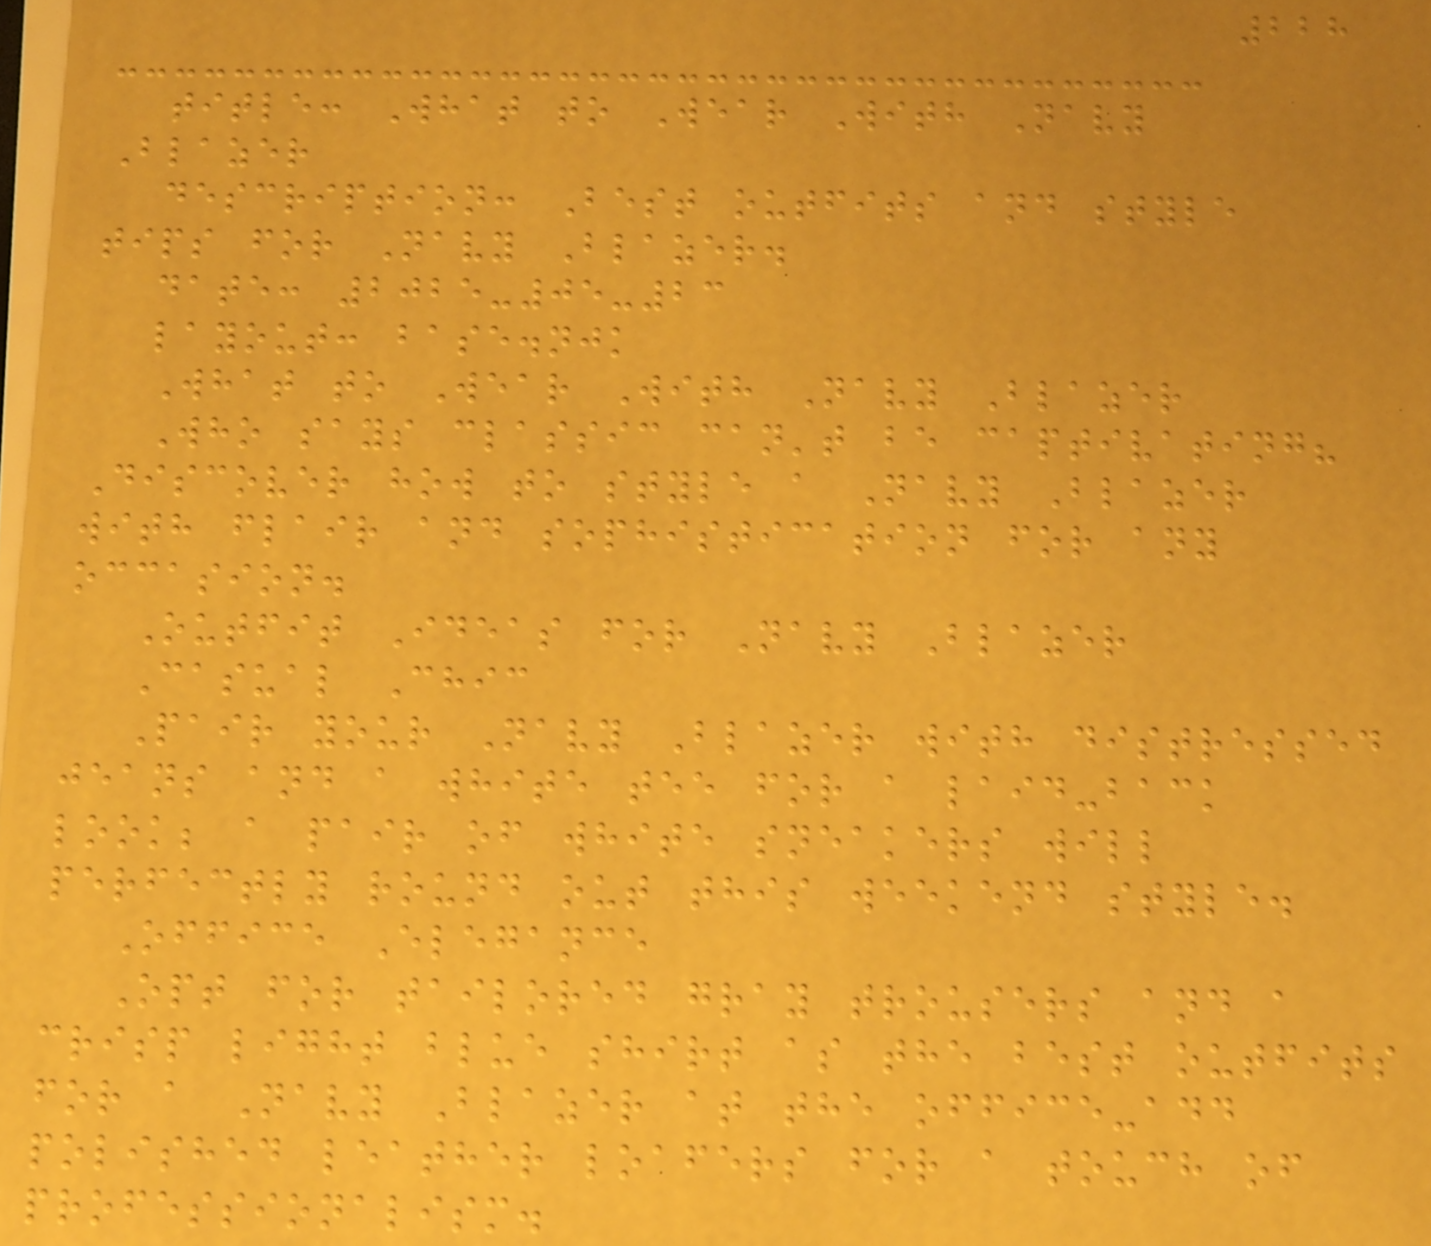228
title: What to Wear With Navy
Blazer
description: Best outfits and style
tips for Navy Blazer.
date: 2025-05-23
layout: base.njk
What to Wear With Navy Blazer
Who says classic can't be captivating?
Discover how to style a Navy Blazer
with flair and sophistication for any
occasion.
Outfit Ideas for Navy Blazer
Casual Chic
Pair your Navy Blazer with distressed
jeans and a white tee for a laid-back
look; a pair of white sneakers will
perfectly round out this weekend style.
Office Elegance
Opt for tailored gray trousers and a
crisp light blue shirt as the best outfits
for a Navy Blazer at the office-add
polished leather loafers for a touch of
professionalism.
